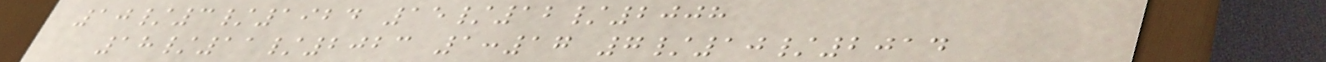10/3/1924 15/12/2008
18/11/2023 1:17 7/10/2014
